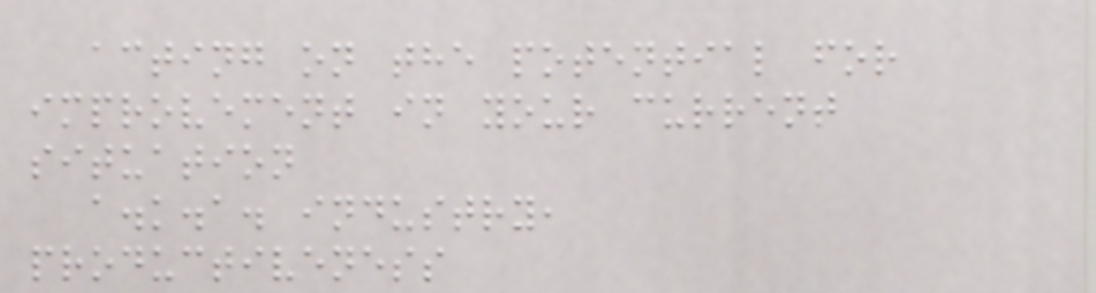acting on the potential for
improvement in your current
situation
a.k.a. industry,
productiveness
